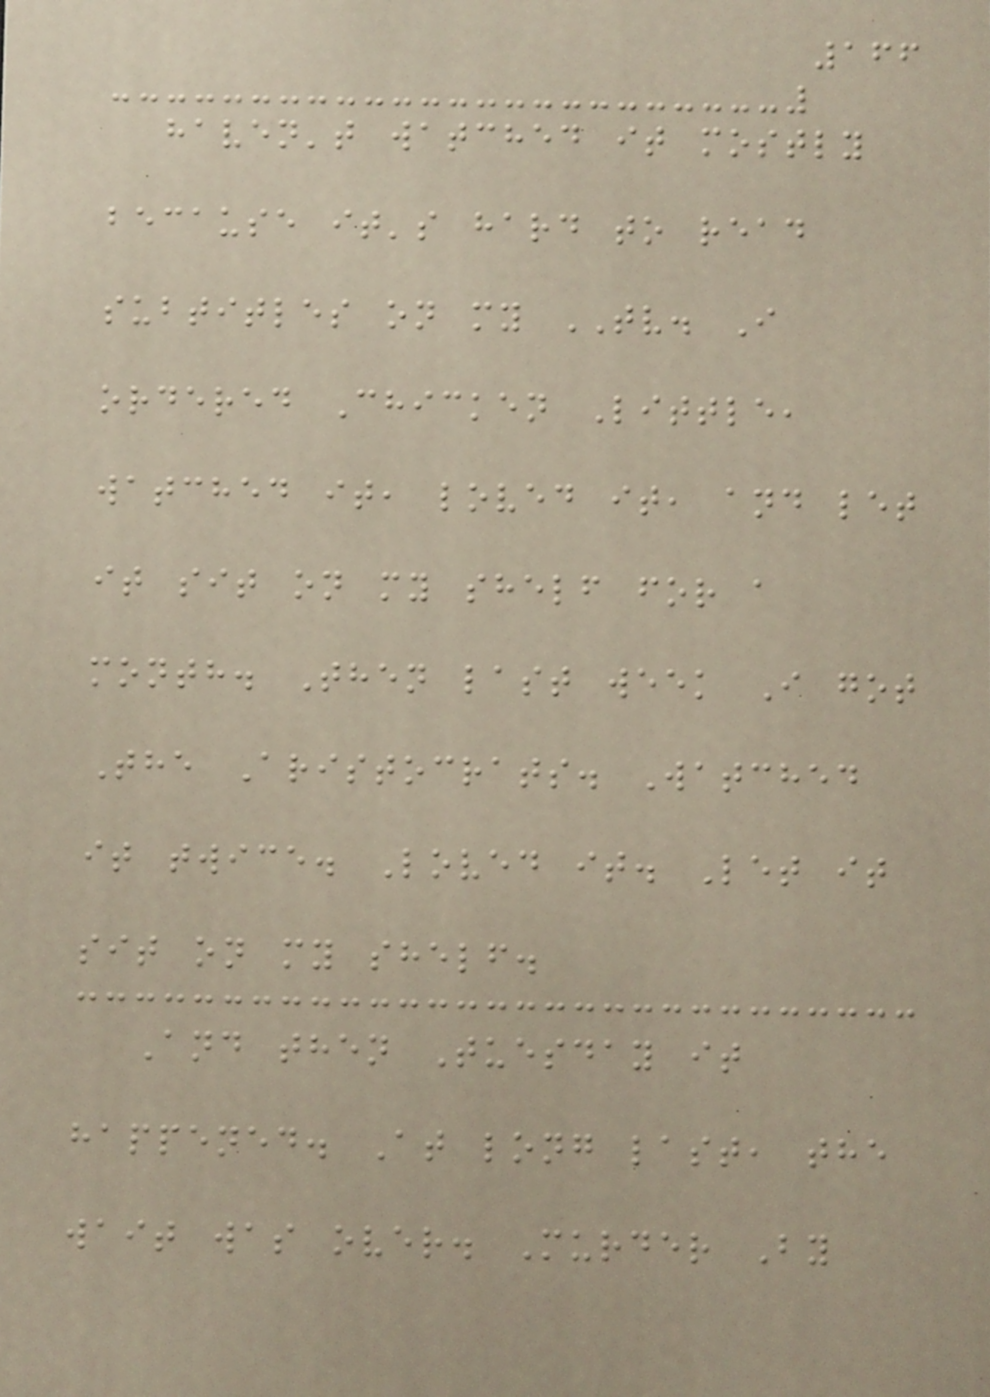166
haven't watched it mostly
because it's hard to read
subtitles on my TV. I
ordered Chicken Little,
watched it, loved it, and let
it sit on my shelf for a
month. Then last week I got
The Aristocrats. Watched
it twice. Loved it. Let it
sit on my shelf.
And then Tuesday it
happened. At long last, the
wait was over. Murder By
